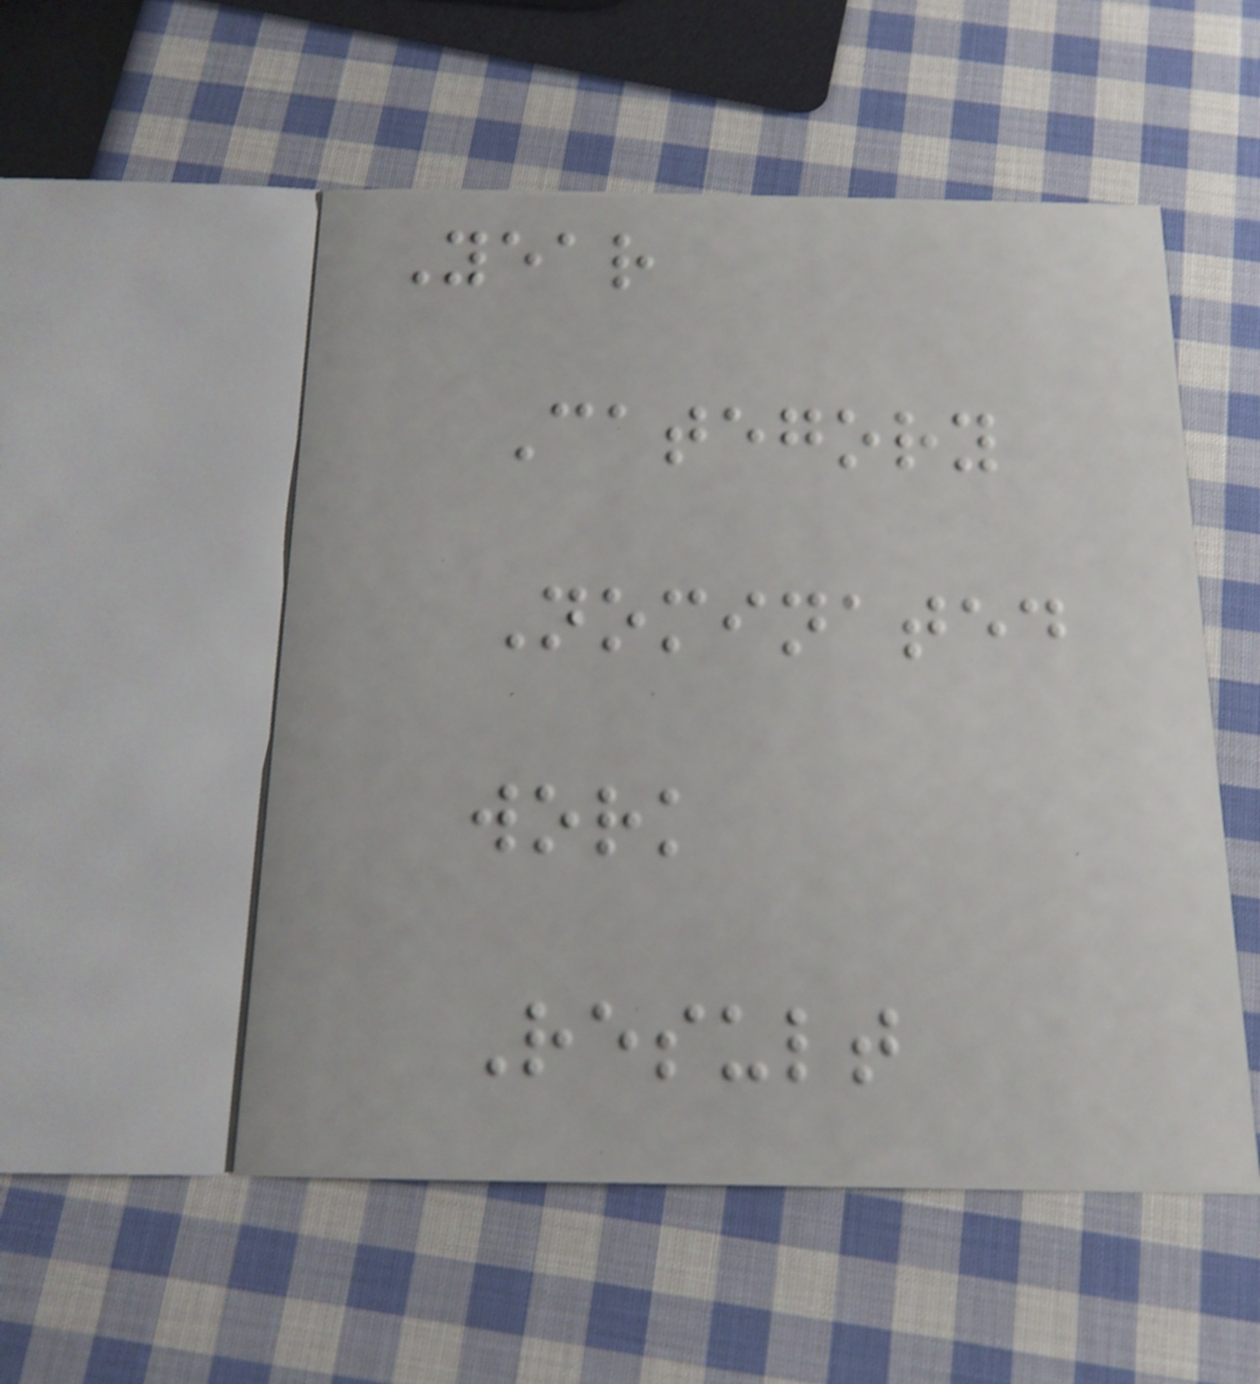Year
Category
Nominated
work
Result
